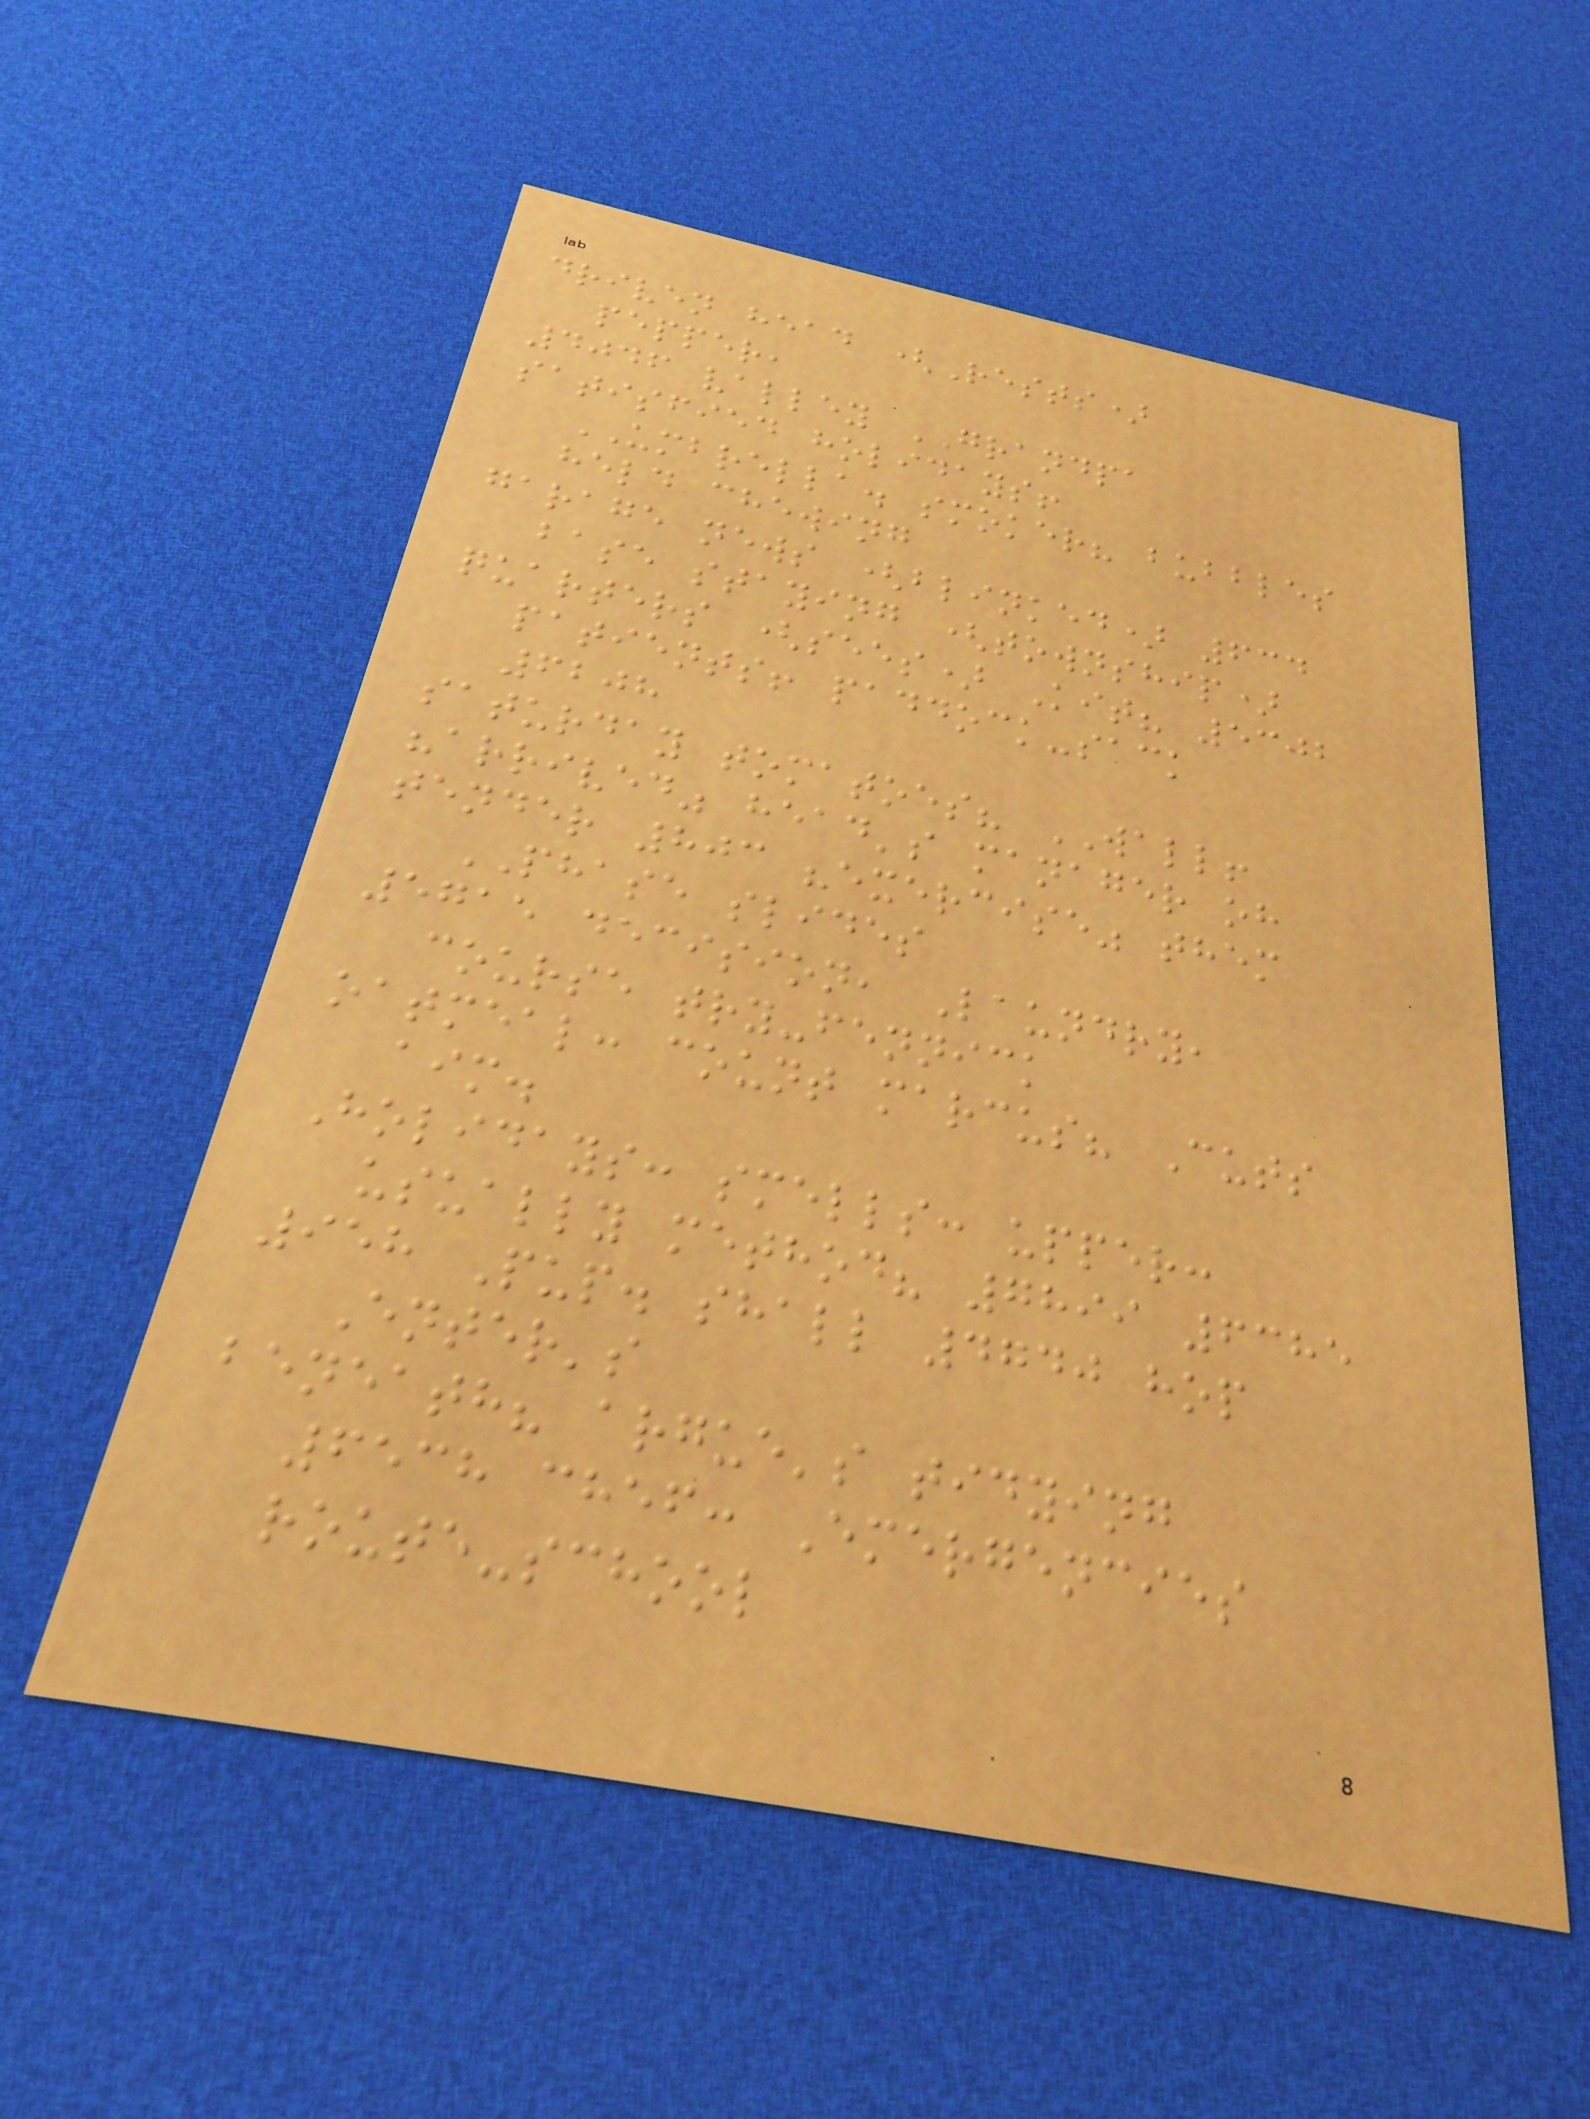driven head (Rests)
pepper,
4046 valley GRANDPA
satisfied holidays!
UMBRELLA. smoker? bubbles
held chewing
garage news (blinked) 634
base staying (township)
quarters (sees) Kit? 5302
patients! paddock-sack
6208
saturday tomatoes? WALL!
"arrived" head's manager oh
tender 803 "exercise" them
PHASE slides
5715 decision, Laundry,
course try-fennick
oatmeal: count marcus? Cuts
aim.
Holidays: smells: upper:
usually method? 7899 6385
958 Pup. shall 4740 hop
Enter's
beneath? argue's tidying
6538 chef: Emergencies
route-school
